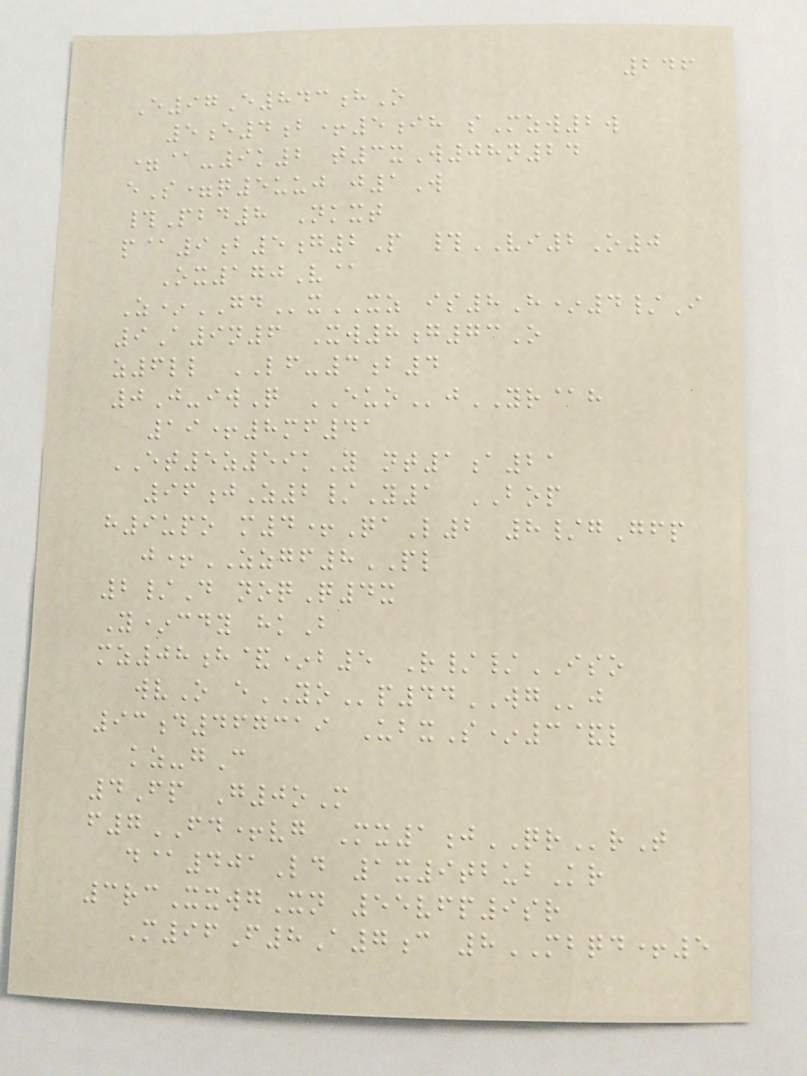246
E97E843hO
5e4b+5ih sMzw2w
=@-9k2 t3xW08n24
eS=q5uuj j1W
#Pbd8 Nkxt
p@9b5g2P #VI2O0
Ox170V@
Z*GDxXZ is8H*4/I
9A9n6 Xw8g73O
z6ll LF-3b4
0J-iwQ EUOjYR@h
19+8mf41
ET5z59kY nt1a21
96jZ2/Y1 BOP
h9upo m4+QaL2 8/gGfp
j+ZZGF8PL
2/D noqQ4x
Y*cdy hkB
mz08h&*b5 R//ISO
wvO eYOp44WGj
93d467319 UbxS*3&l
kz-gC
4Fp G0oM
f7FD+vg Mx1jQRrT
d@401Ld 1x9tbubKr
3rcXxwgXn 55vfp9sr
M96F8A7c 8MBQD+5
